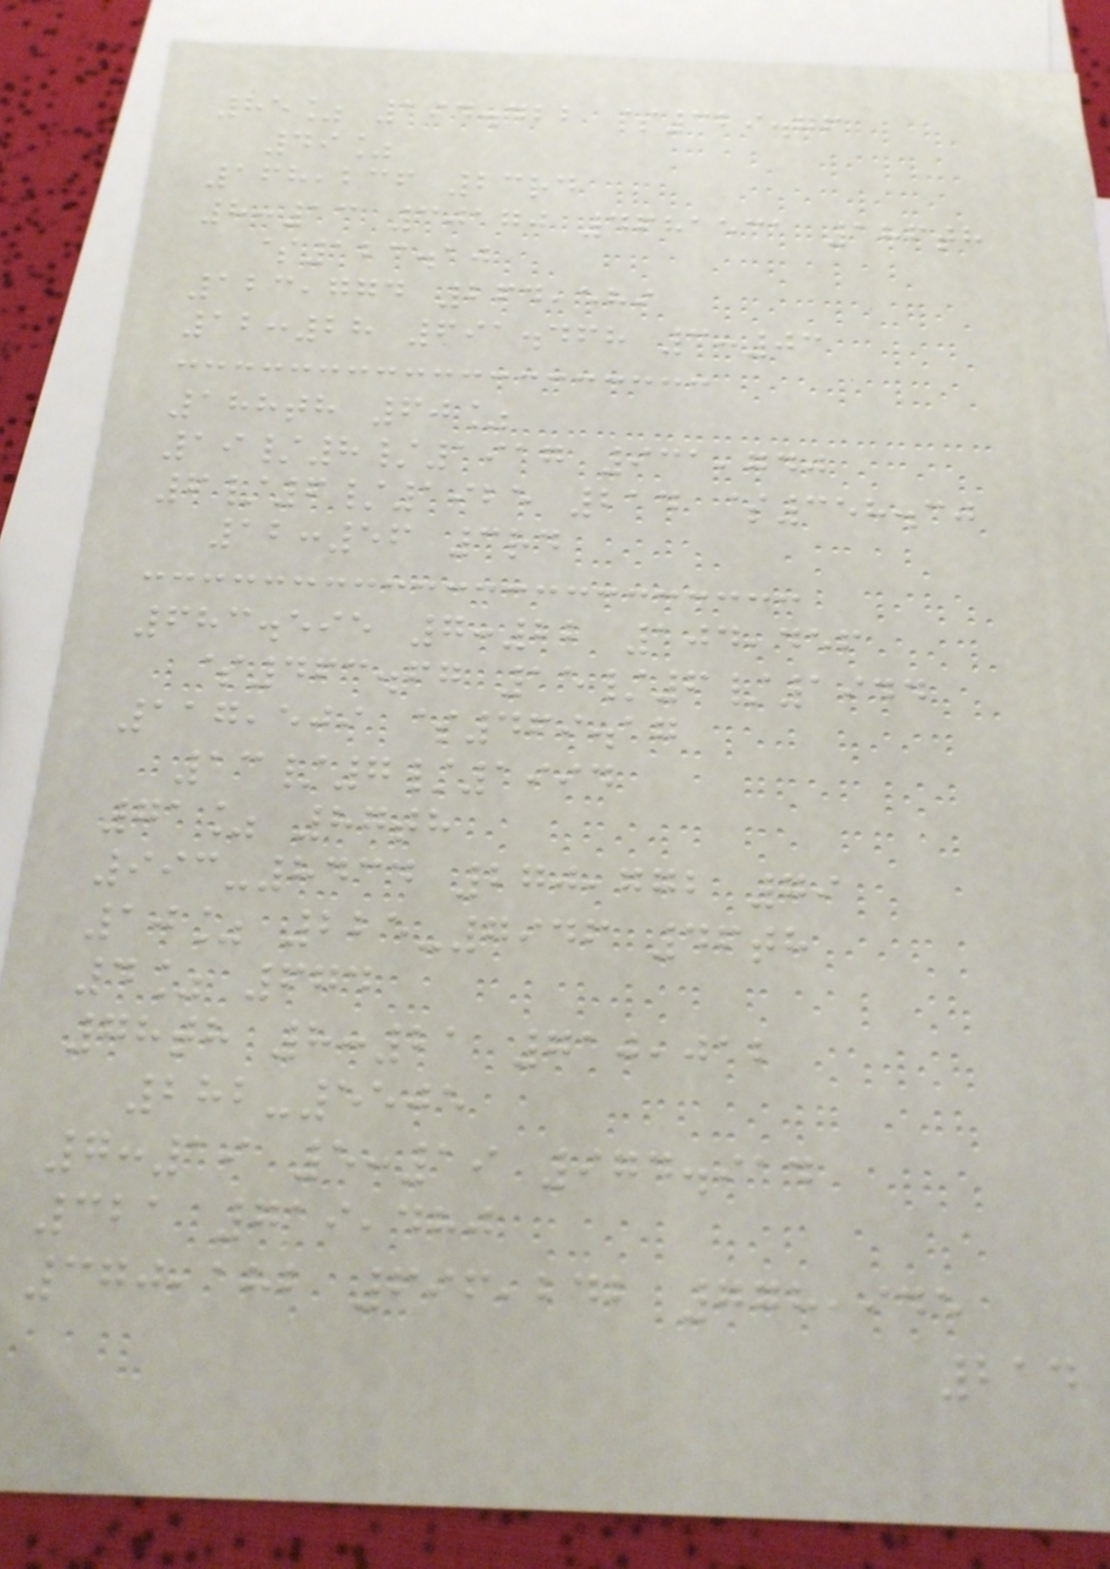85% 194.422 $329.76
49%
168,236 23rd
8:13 30170 4681531 186th
$123.10
123,774 264,589
12:28 691.468 3:03
188th 60%
19/8/1917 931,740
6/6/1925 214 $358.30
12:56 3rd
683.595 7:22 104,456
$463.67 15/6/1944
117,509 $469.17
13/7/1994
71% 87th
993-8434 270,772 79
10% 225-7946 46th
4% 674
78th 8:21 710,012
282-5505
7:19 5:19 974.914
321 719,480
370,182 696,242 778,945
214
